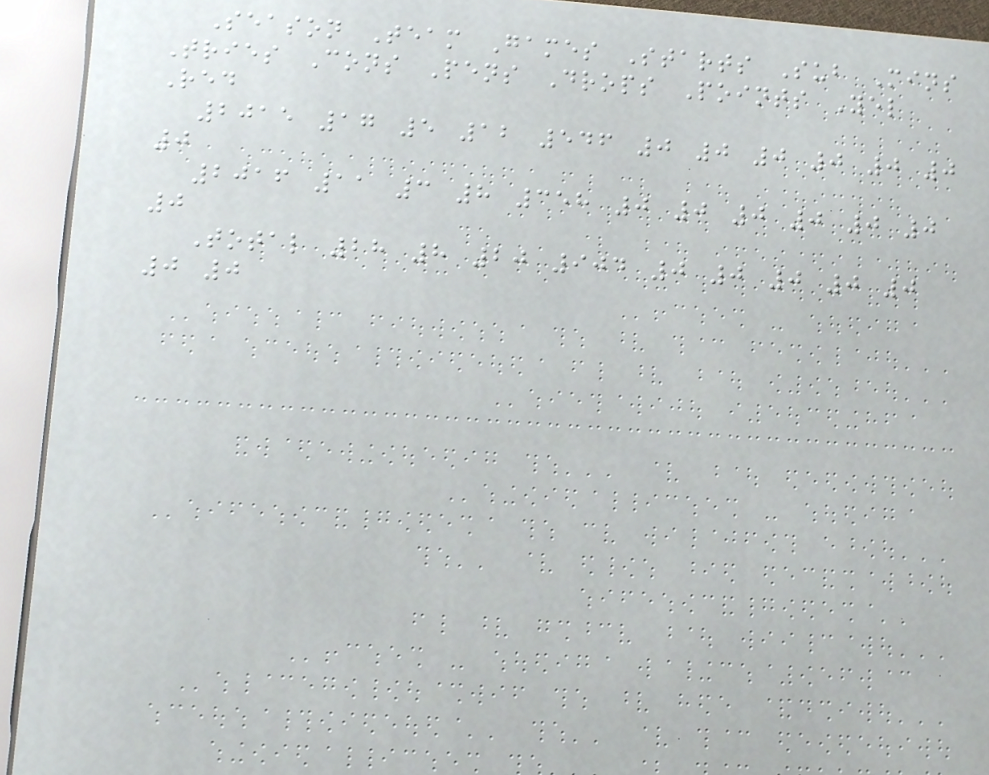Season Team Games Starts Sub Mins
Tries Cons Pens Drops Points Yel
Red
2015 17 5 12 546 0 0 0 0 0 0
0
2016 11 3 8 358 0 0 0 0 0 0
0
Total 28 8 20 904 0 0 0 0 0
0 0
